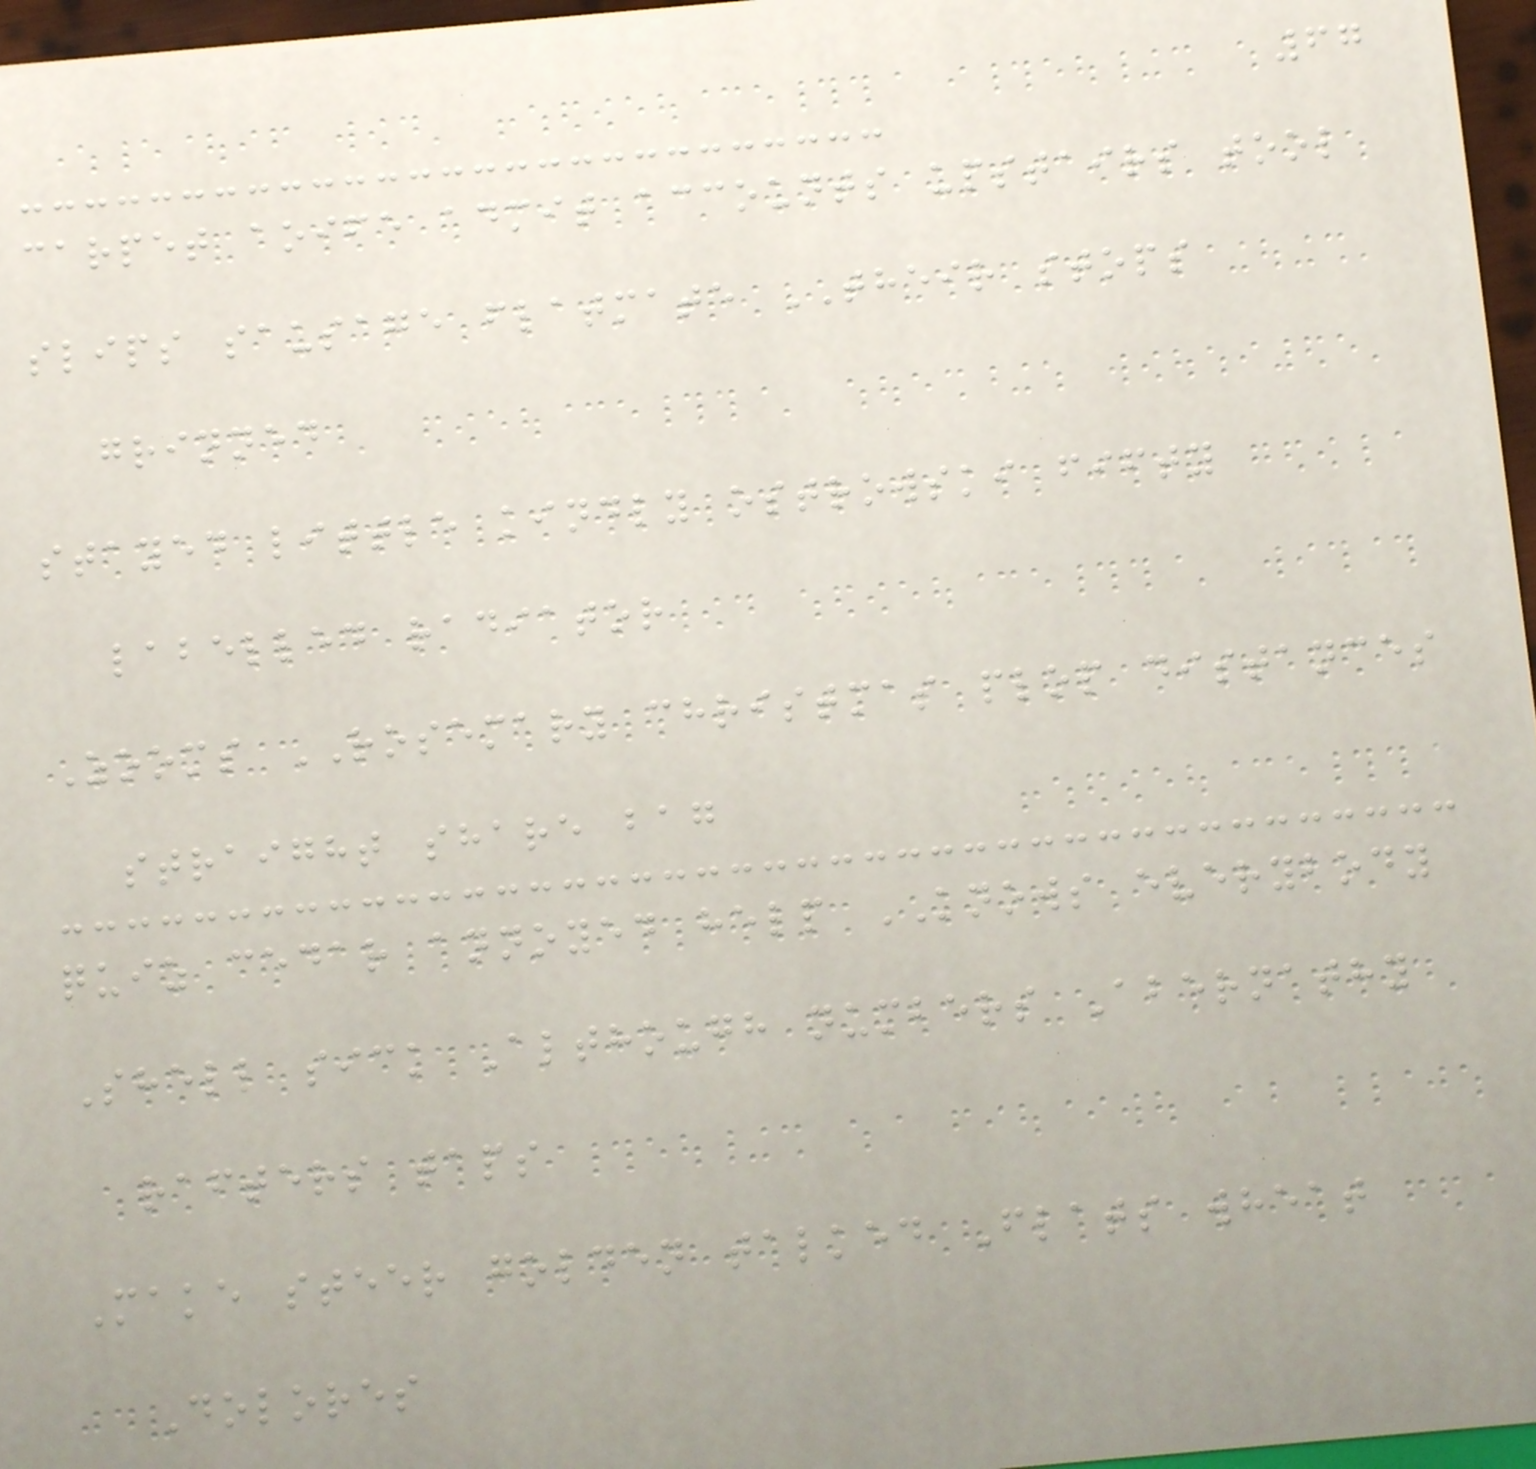67
carpet aoife admit accounts upstairs tool
slips sausage flatmate THEIR stops
grinned
stayed little kindly ostrowski fifty
labelled radiator
Zooms ROSEMARY christmas plop distances
straight share bag
quiz cedar annoyed help KNOWS everybody
Shell sick Although numbers Abernathy
rafters taps
Make steer golden talked Flats wheat
Dolores
